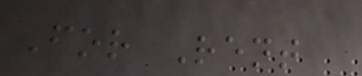For Rent
